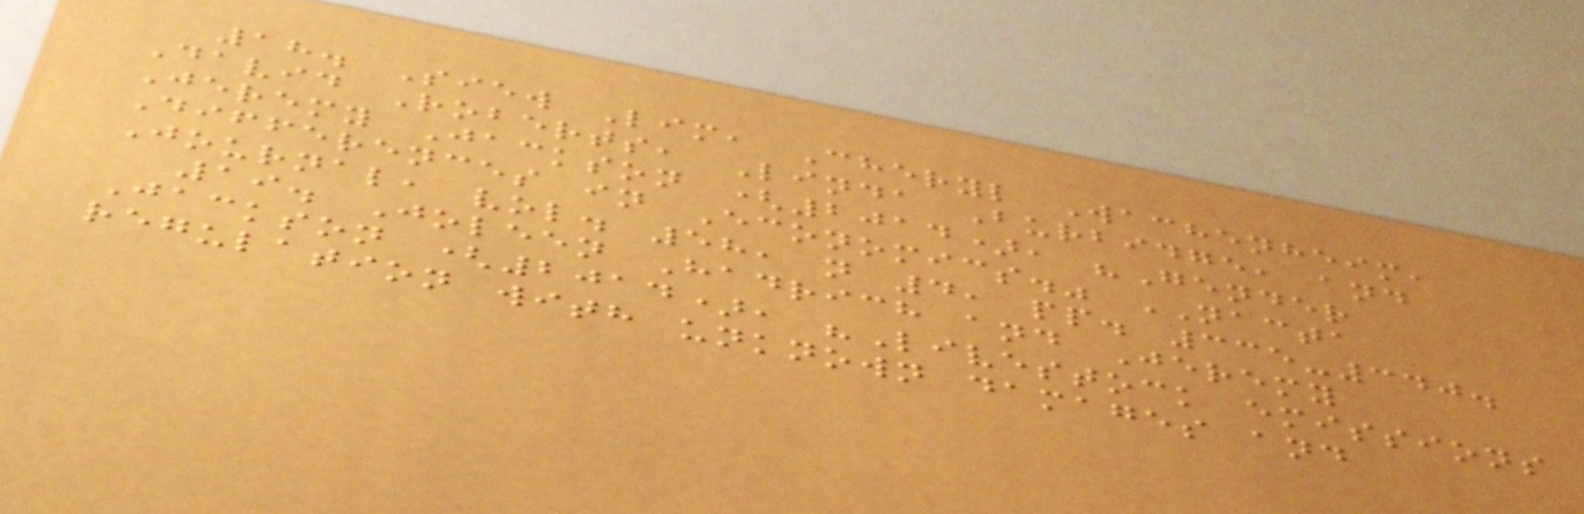18. Siew Lim, Cheryl Wachenheim,
David Roberts, Linda Burbidge, and
Jeremy Jackson (2014), "Gender
Differences in Economics." NACTA
Journal, vol. 58, n 4, pp. 335-340.
19. Joleen Hadrich and Jeremy
Jackson (2014), "Livestock emissions
regulation with unknown damages and
